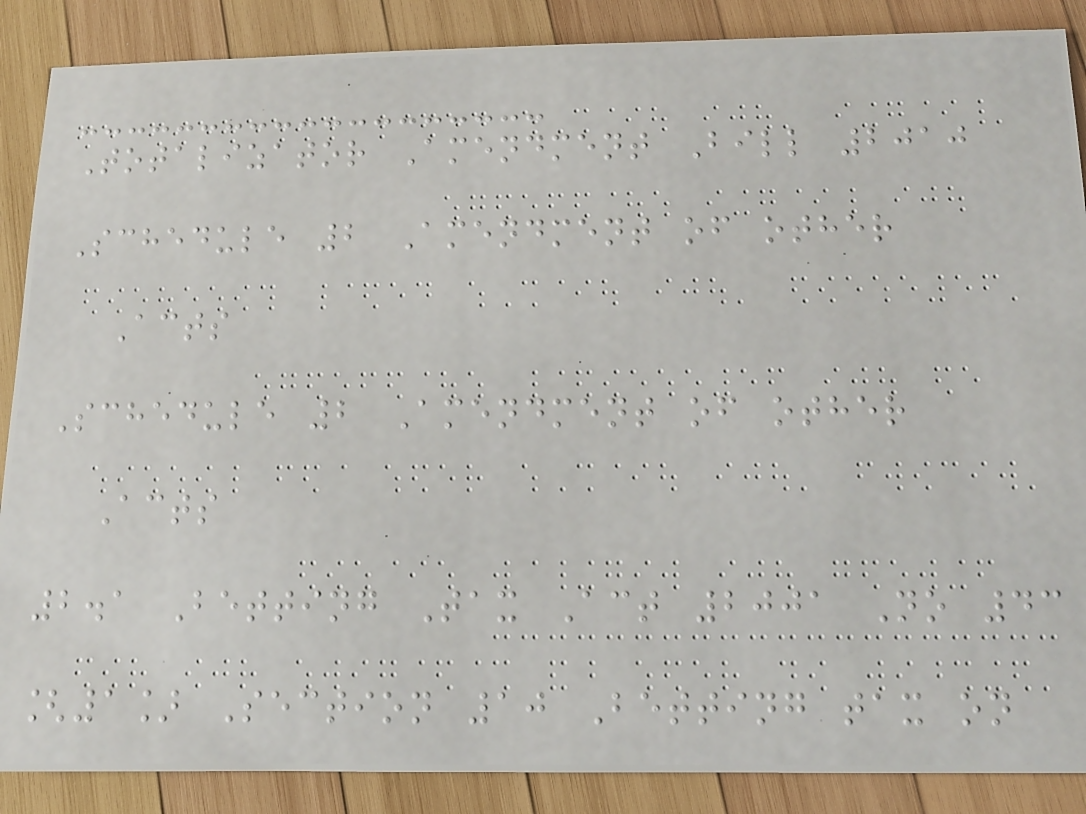Totalizator Amendment Bill 2010
Schedule 2 Amendment of other
Acts
Schedule 2 Amendment of other
Acts
2.1 Betting Tax Act 2001 No 43
[1] Section 10 Betting tax on
